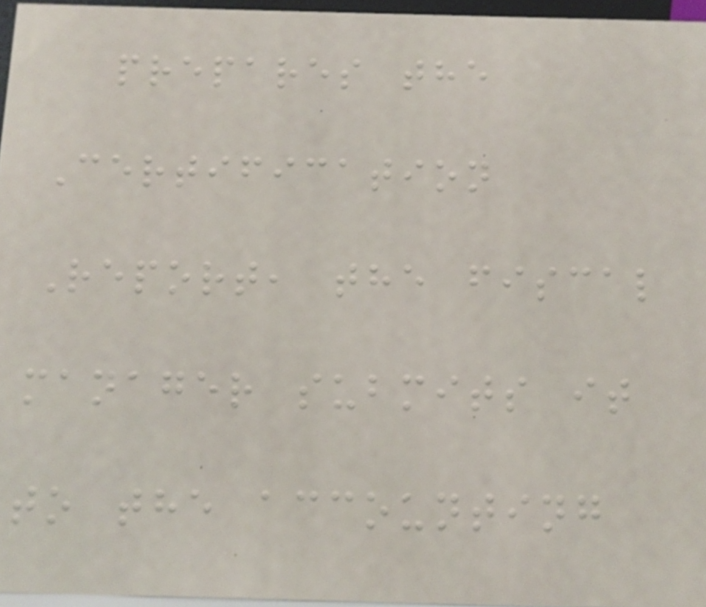prepares the
Certification
Report, the fiscal
manager submits it
to the accounting
